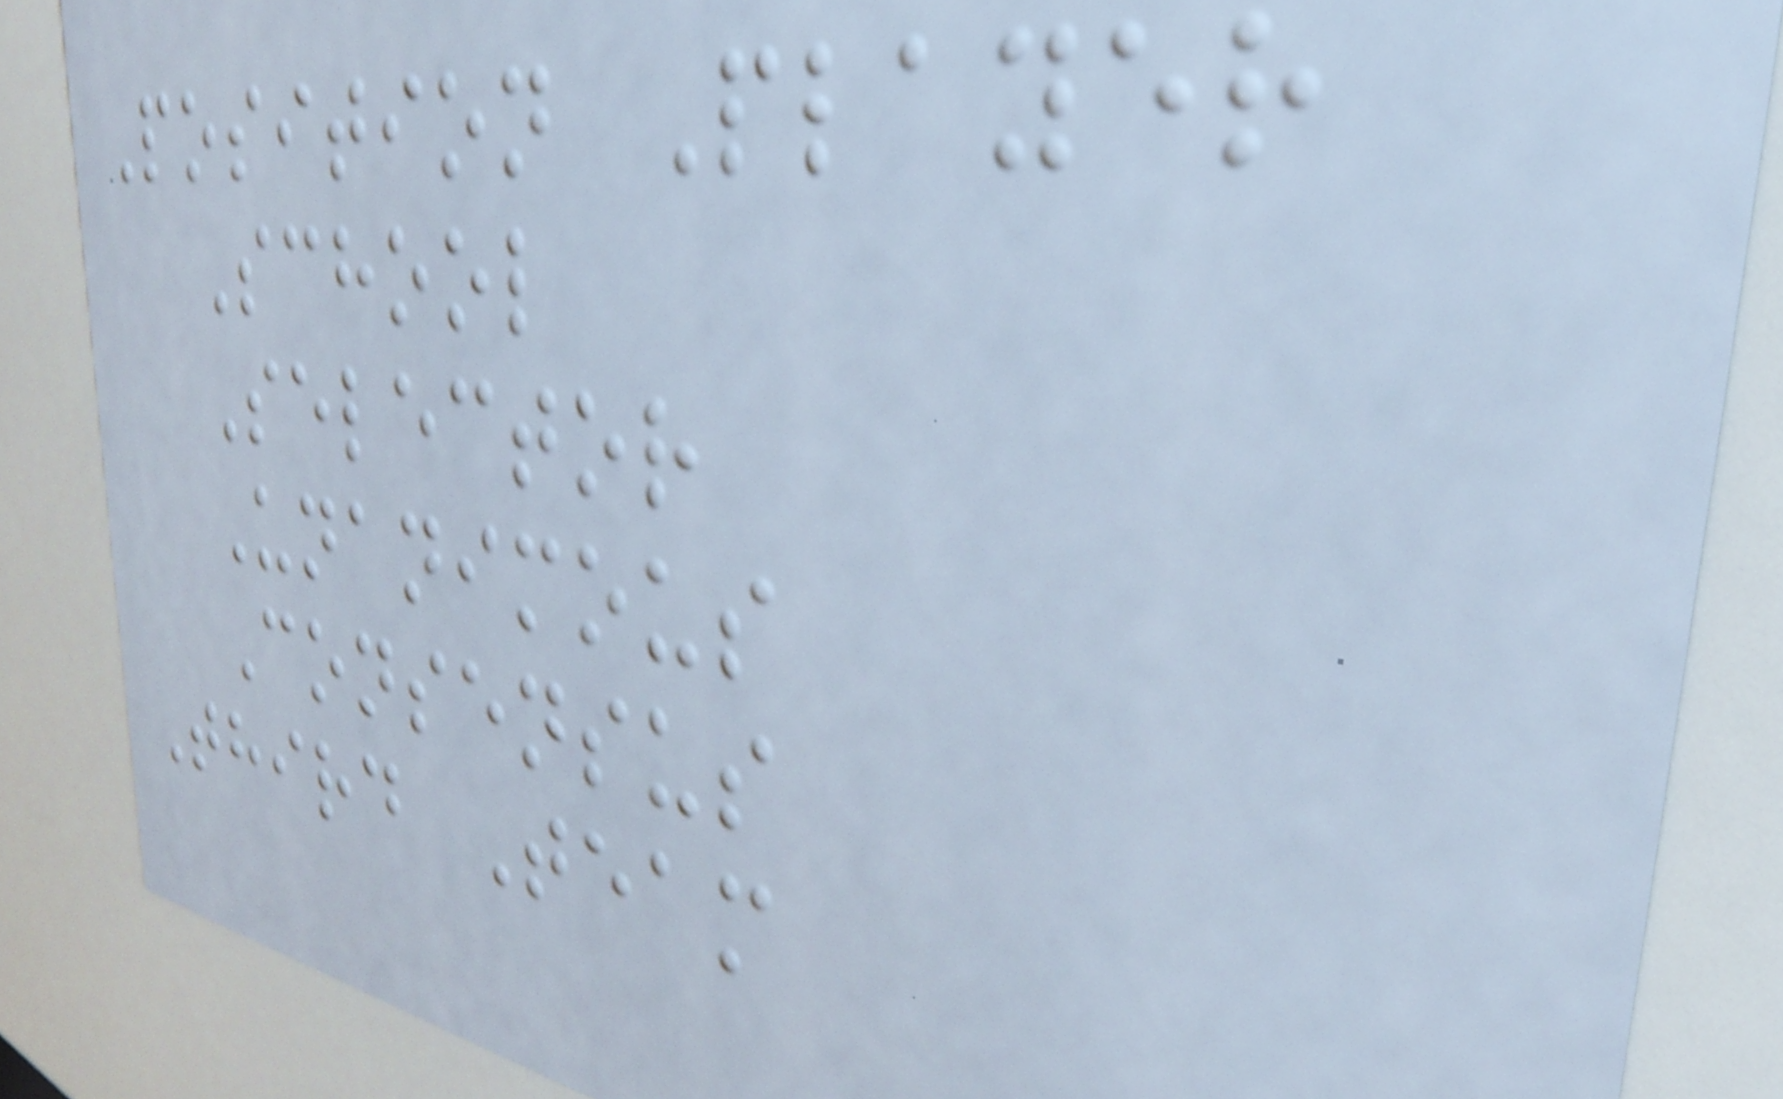Position Player
School
Selector
Unanimous
Consensus
Third Team
